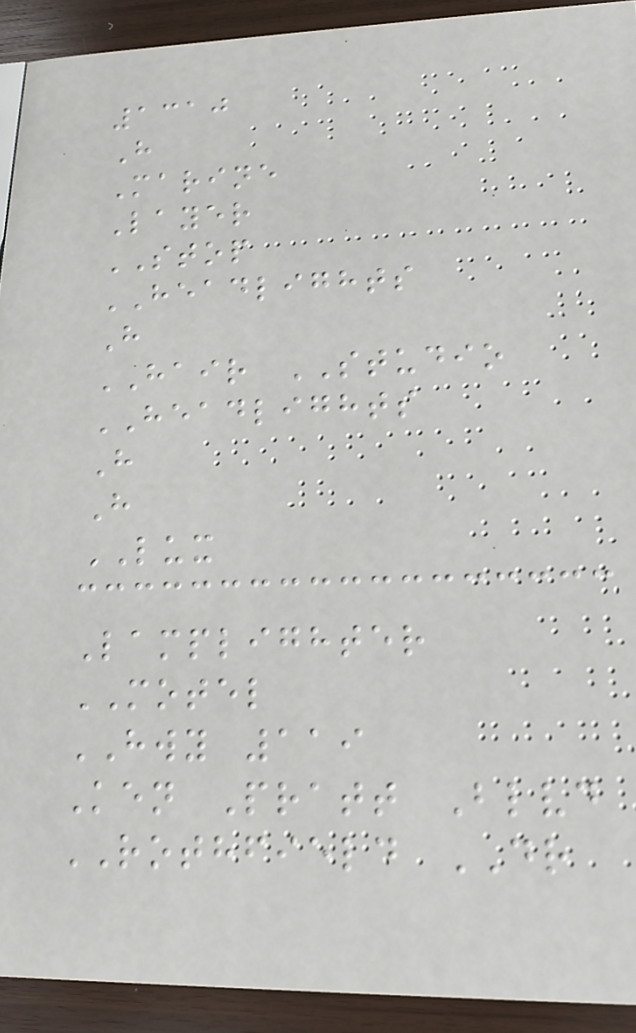1310
H
Marine
Layer
STOP
HEADLIGHTS
H
HAIR STUDIO
HEADLIGHTS
H
H
LUX
Lamplighter
MOTEL
HWY 119
Ken Pratt Blvd
ROTHFIELD DR
